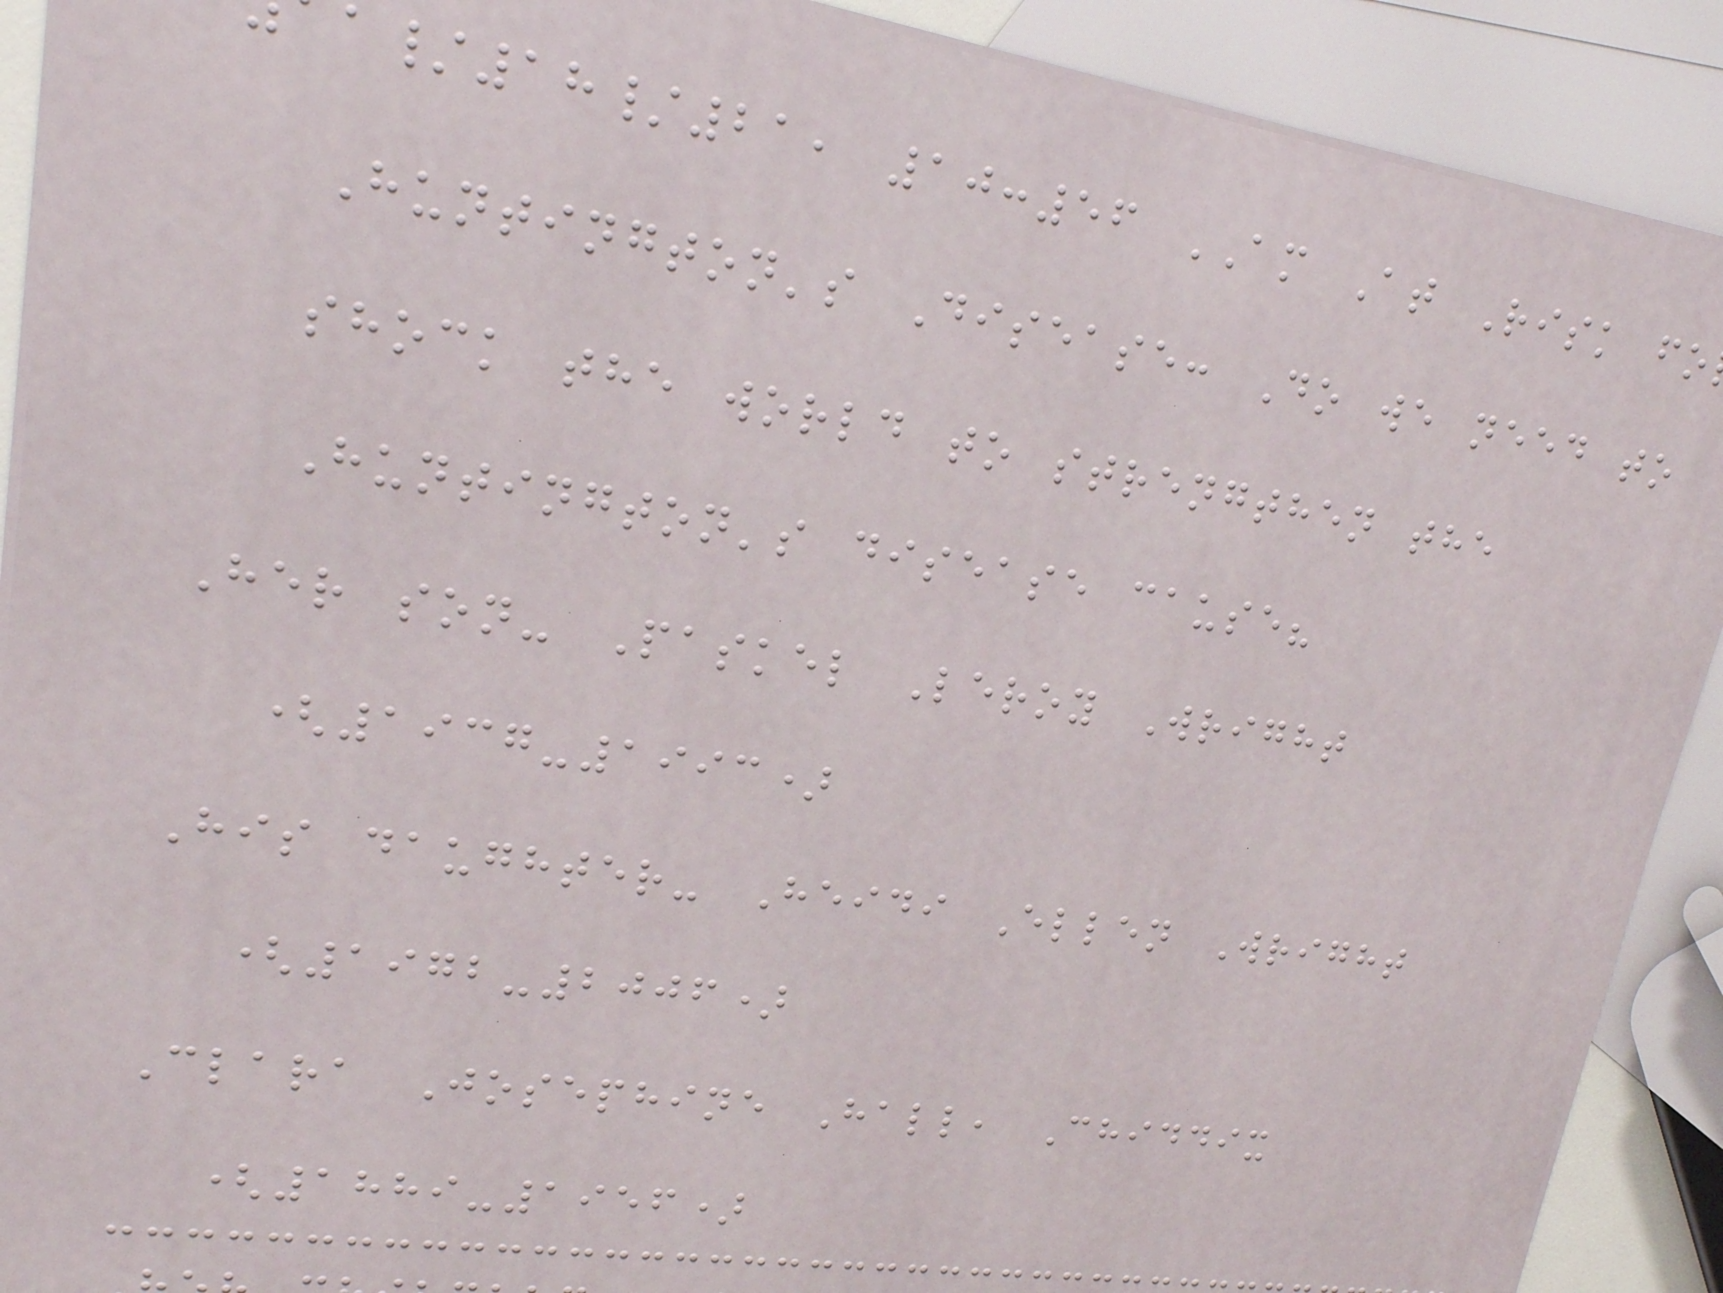/18/21, 10:56 AM At Risk fo
Huntington's Disease: Do we need to
shock the world to strengthen the
Huntington's disease cause?
Her son- Paskel Leroy Wright
(1937-1993)
His daughter- Heidi Ellen Wright
(1972-2006)
Clara Josephine Hall, Chiddix
(1889-1956)
